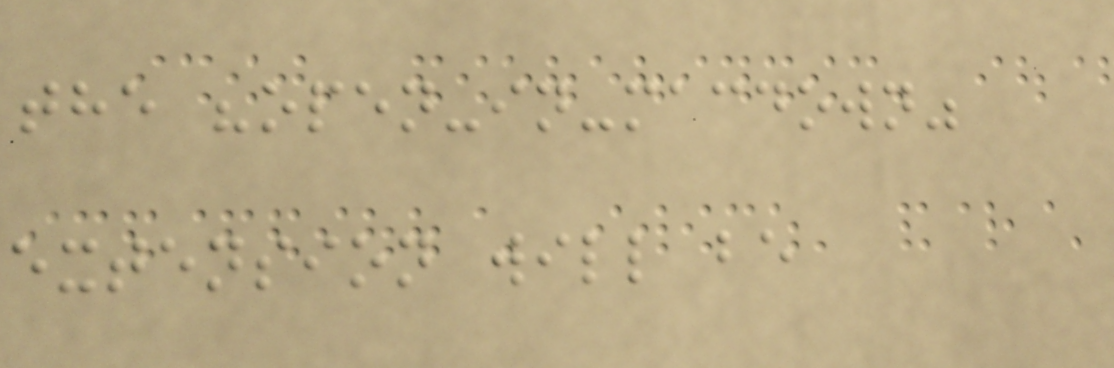the "open-in-macdown"
extension will be
